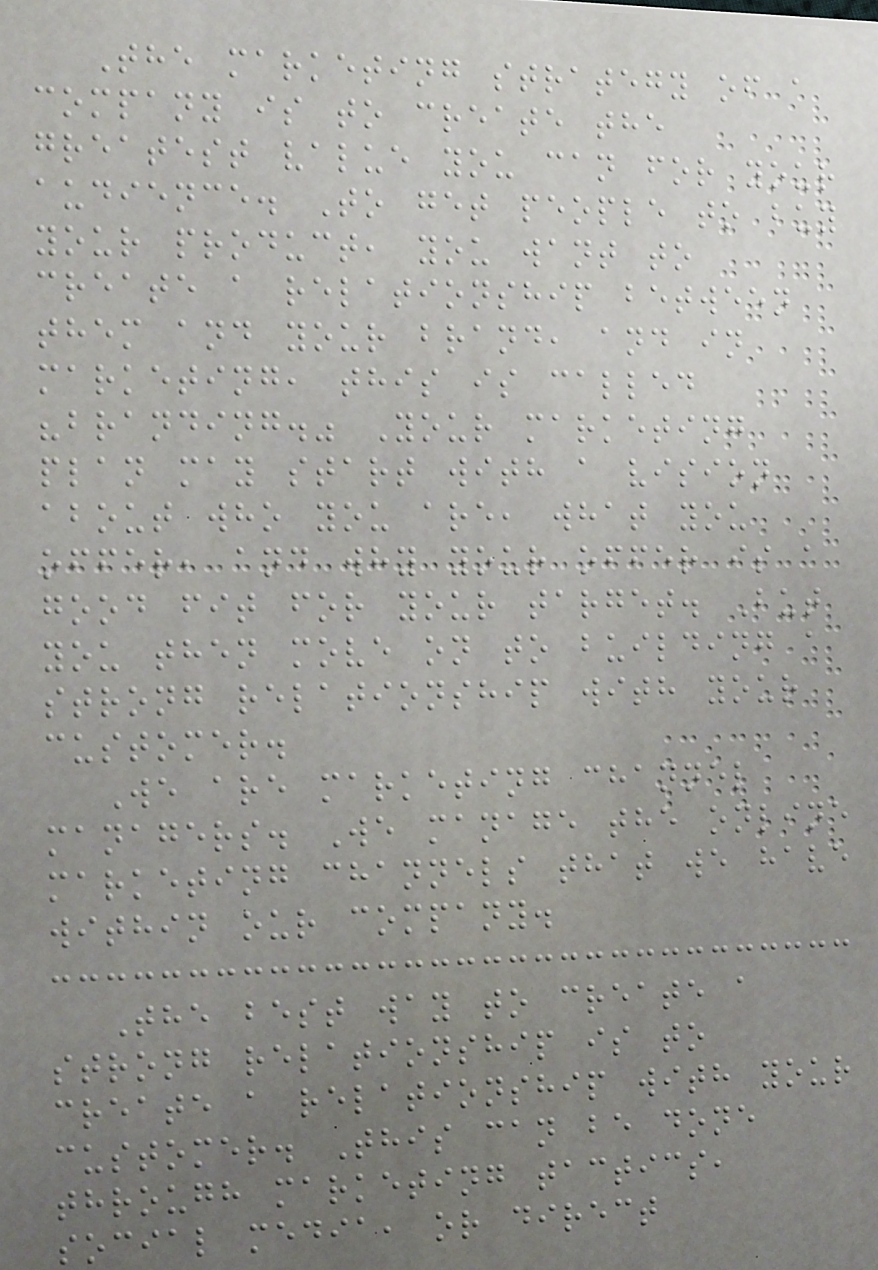The marketing strategy of a
company is to create the
greatest value you can for your
audience. To get people to buy
your product, you want to
create a relationship between
them and your brand, and in
marketing, this is called
"branding." Your marketing
plan may start with a vision
about who you are, what you
offer, and why your offer is a
good fit for your target. But
you then move on to building a
strong relationship with your
customer.
We are marketing channel
managers. We manage the online
marketing channels that we have
within our company.
The best way to create a
strong relationship is to
create a relationship with your
customer. This can be done
through marketing tactics,
social media, or direct
